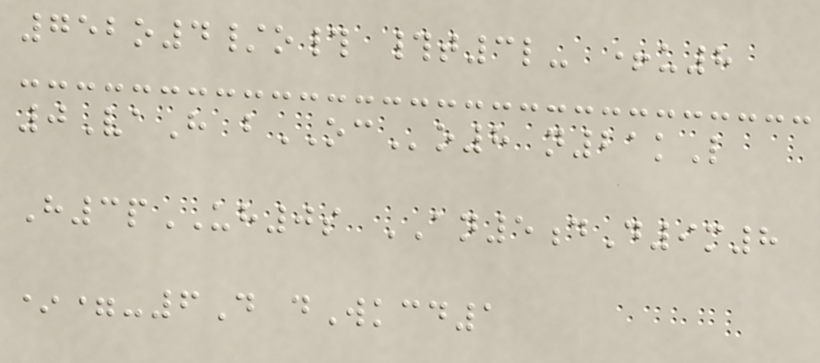752o4/o# #t3l- +u8
0VaH bOCo8 n21kL
H3pUH0s AN5dD9m8
*=-6D dWkcd1
